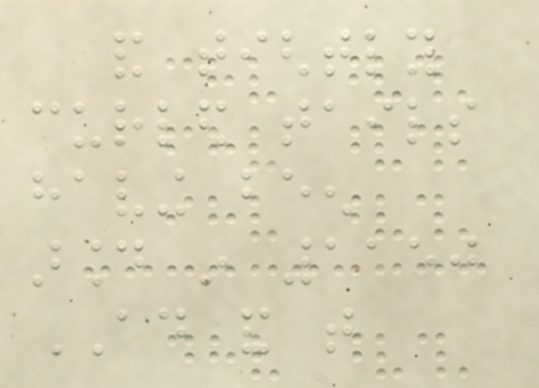and tightly
curled tails
having been
around in 1150
AD and that
